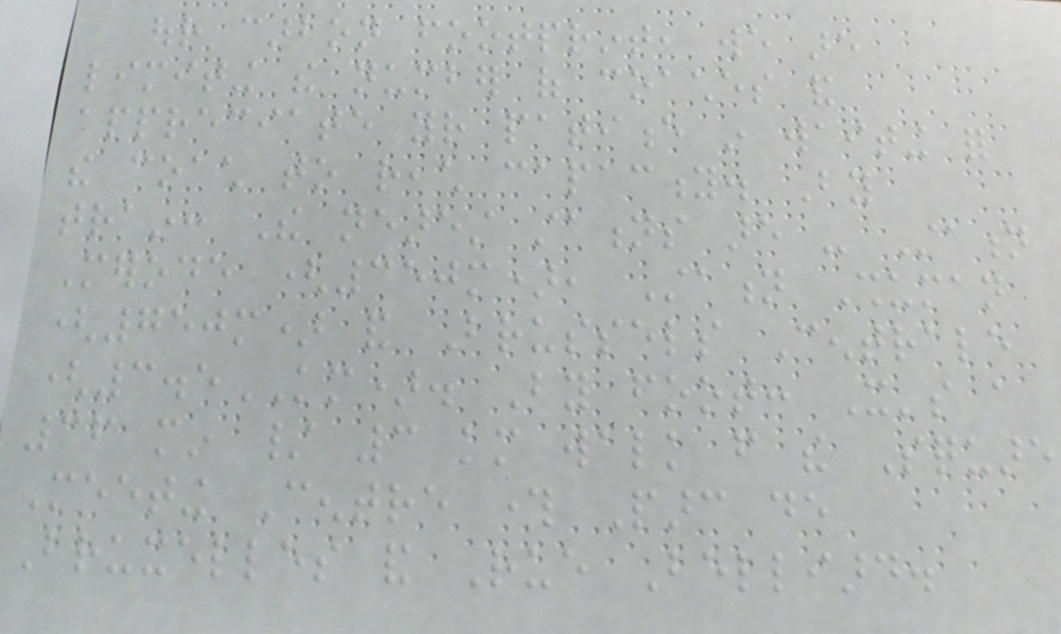our carbon footprint, we are
limiting the number of coaches and
appreciate your patience in waiting for
the coach to reach capacity. By
train: The nearest stations are - Station
Merode (350m), Station Shuman
(750m) and Brussels Centrale
(3.5KM). By foot: It's a
36 min / 3 km walk from the Square
Meeting Centre through Parc de
Bruxelles and Rue Belliard.
